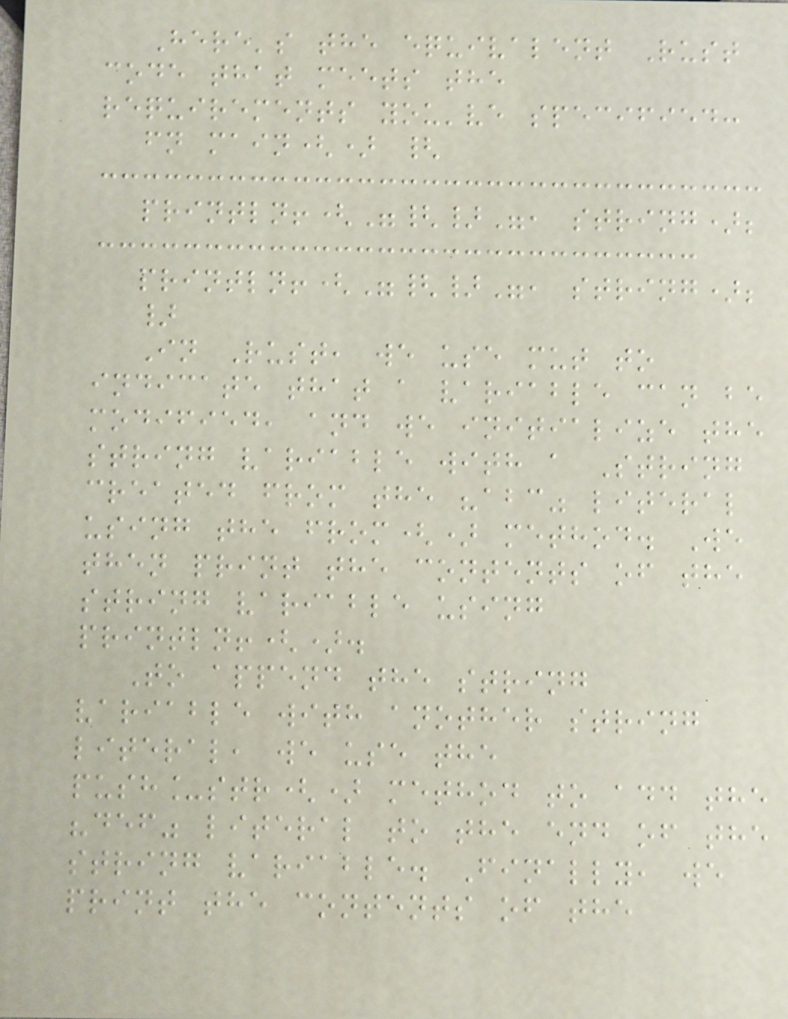Here's the equivalent Rust
code that meets the
requirements you've specified:
fn main() {
println!("{}", string);
println!("{}", string);
}
In Rust, we use mut to
indicate that a variable can be
modified, and we initialize the
string variable with a String
created from the "abc" literal
using the from() method. We
then print the contents of the
string variable using
println!().
To append the string
variable with another string
literal, we use the
push_str() method to add the
"def" literal to the end of the
string variable. Finally, we
print the contents of the
